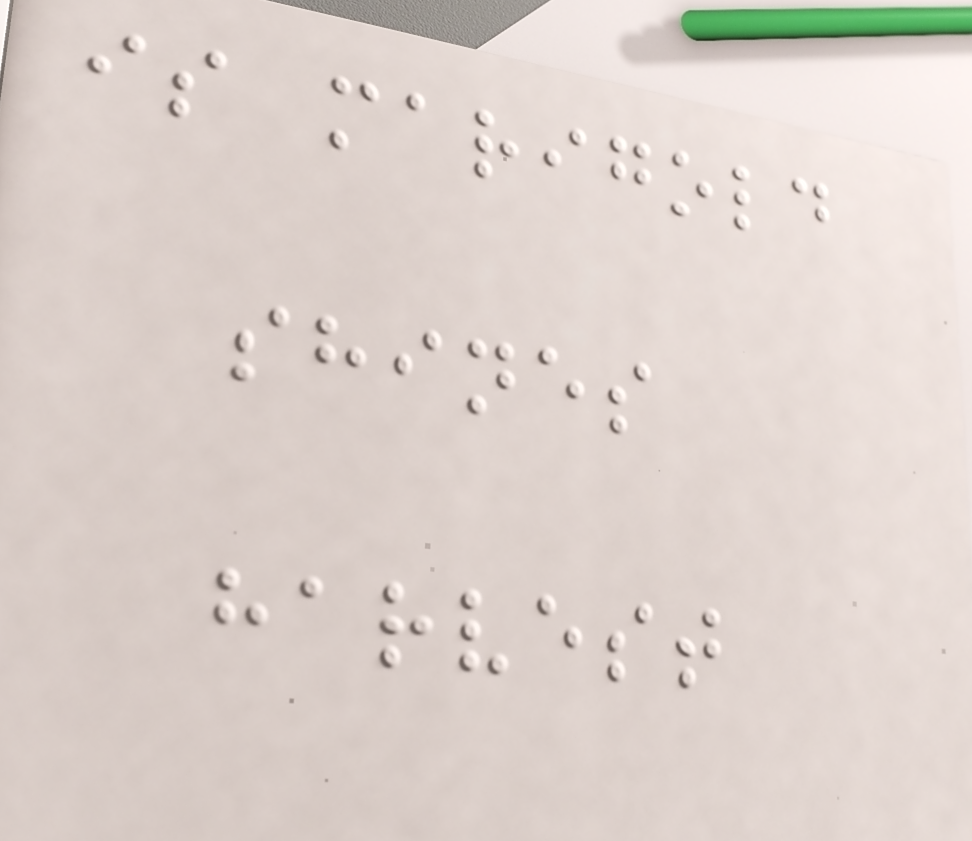is marigold
shines
harvest
